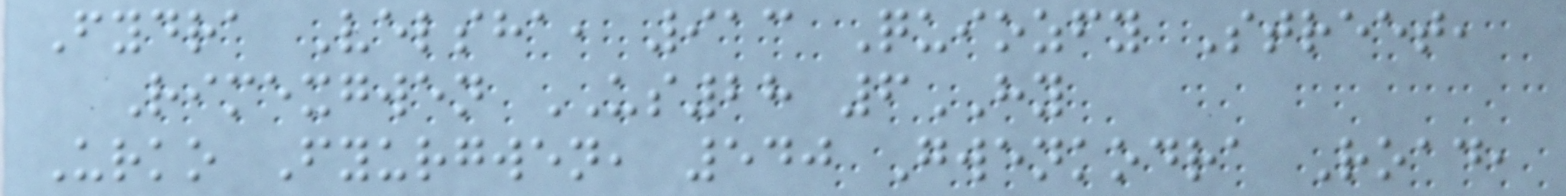Fydra Velsha, 913 Quiozfy Street,
Rimexgwen US28 6HY
Urko Fyurgwen, 540 Gwenkodra Road,
